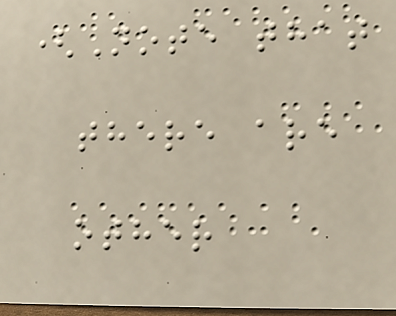(Note that
there are
other
